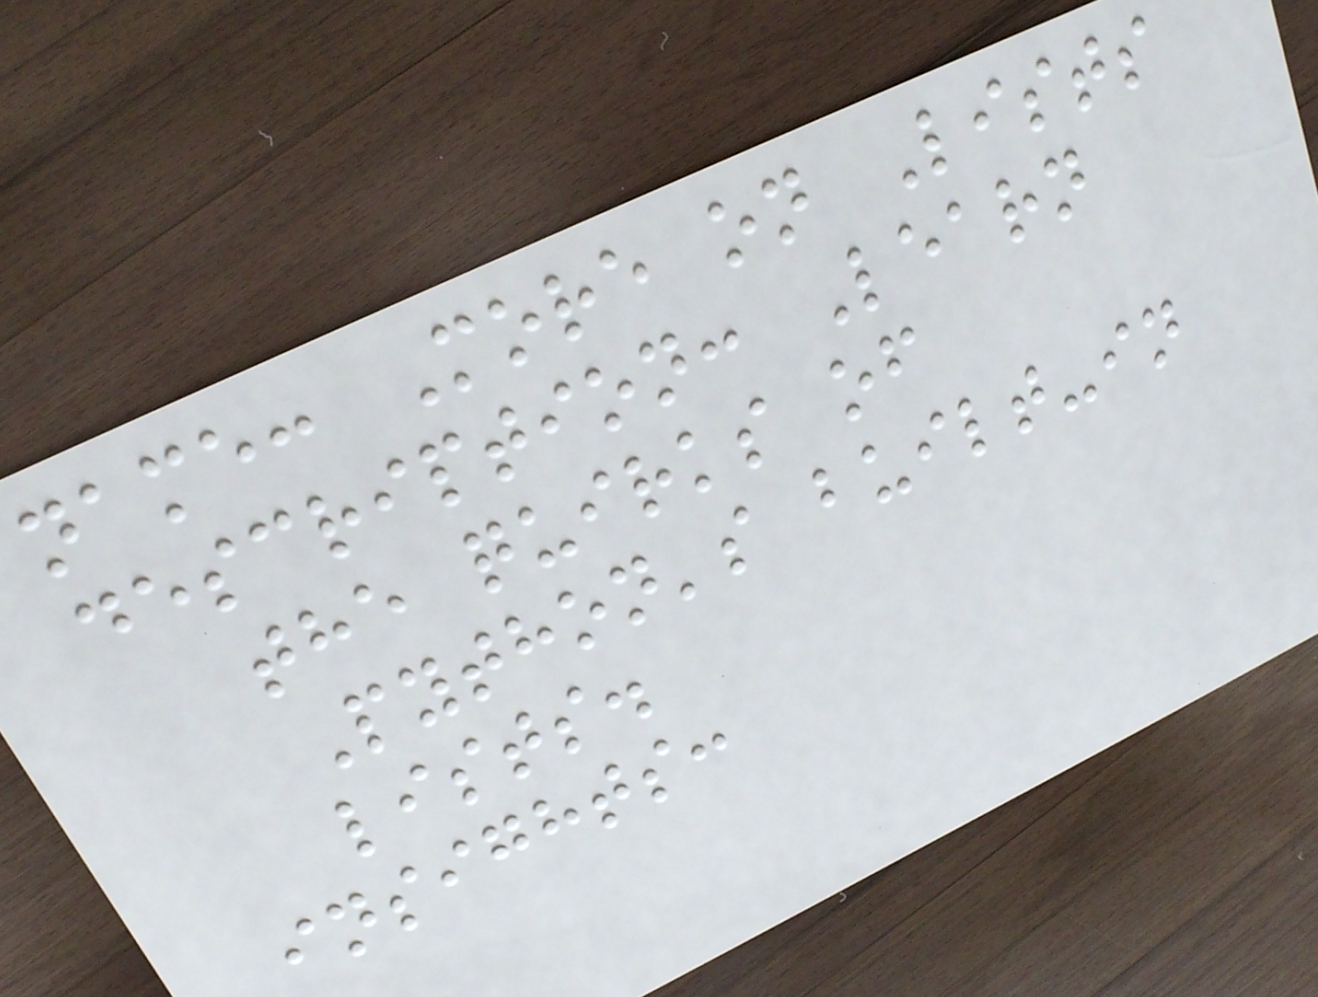name: More on Lists
description: Learn
the quirks of
Python's built-in
lists.
insights:
